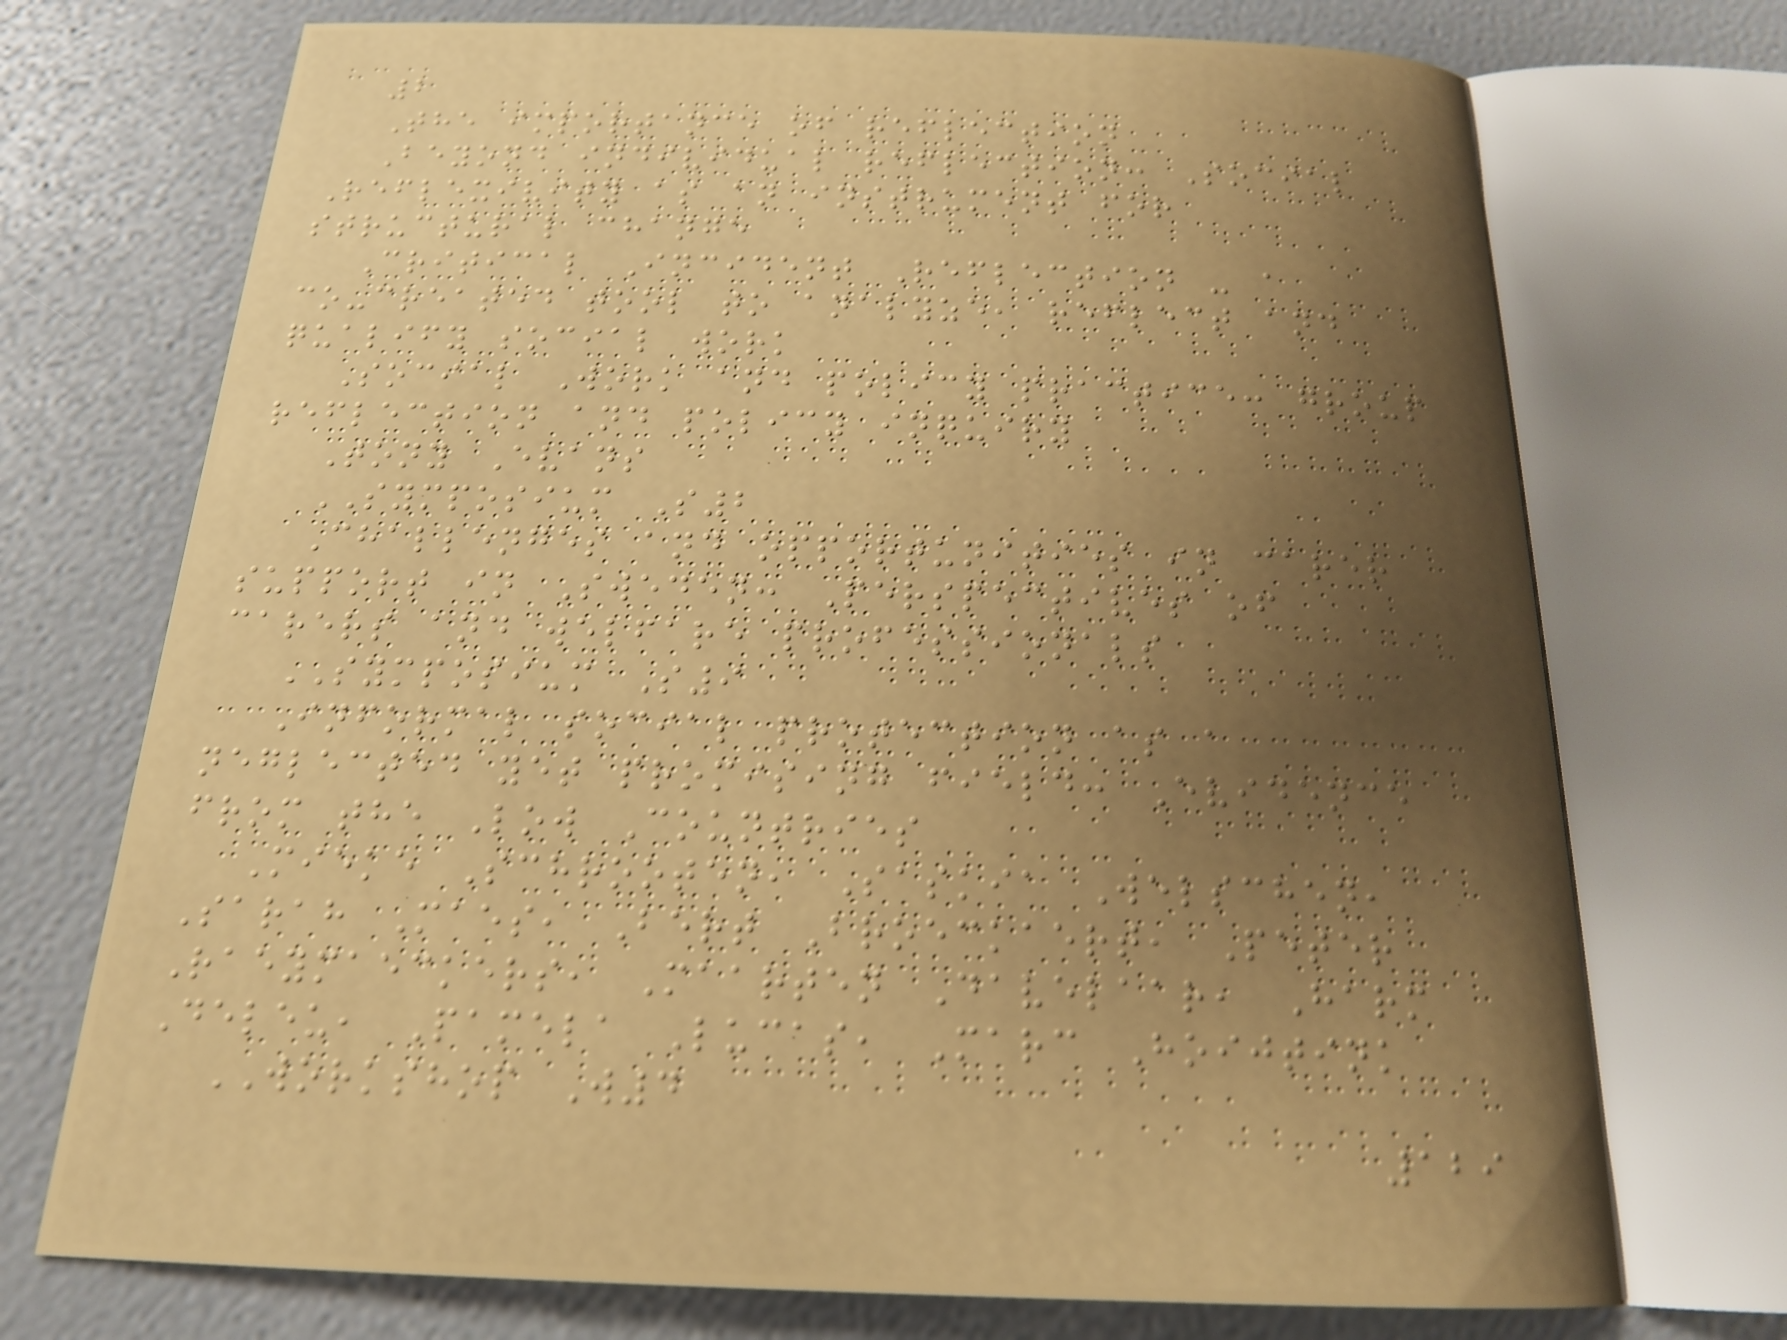2
The importance of reflection
Beyond individual reflection: Social
Reflexivity as an instrument for
structural change
Critical Incident Reflection - a
co-created tool to analyze, reflect and
qualify social work
Social Work and policy practice: group
reflection and policy inquiry
Tony Evans
SYMPOSIUM S2
Challenges and opportunities in carer
support in Sweden: Perspectives of
carers and welfare professionals
SYMPOSIUM S9
Informal social protection as a
neglected yet promising field: Evidence
from the Low Countries
Mieke Schrooten, Saskia Welschen,
Sarah Maes, Bert Broeckaert, Peter
Raeymaeckers, Maarten Davelaar, Harm
Deleu, Pamela Lucas, Marc Hoijtink
WORKSHOP W4
129
